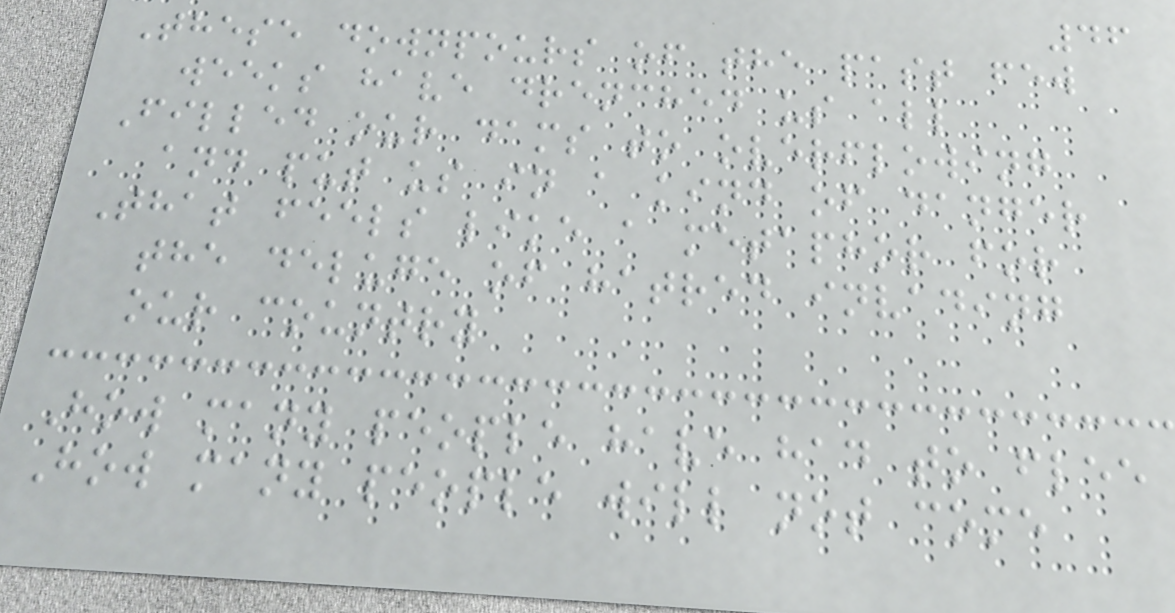46
These downpours of the past few
weeks have drenched us all
Filled our dams to overflowing
and put us in a kind of danger
That feels like a metaphor for
the deluge of hatred invading
our country
How many people have had to flee
How many people will not come
